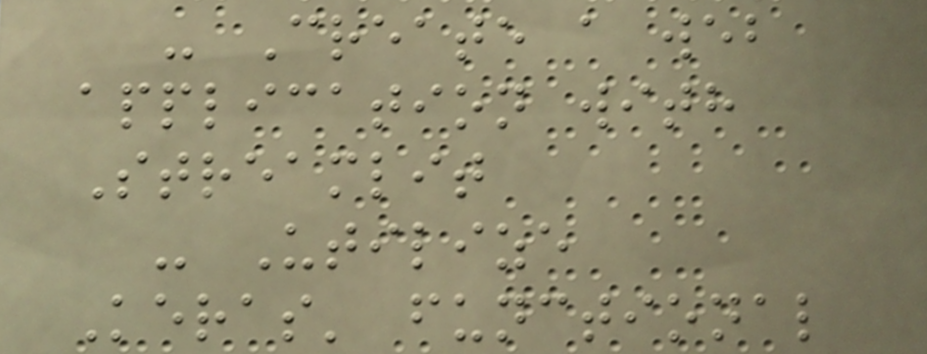- Create a web
application with
Streamlit
- Utilize
Keras' functional
